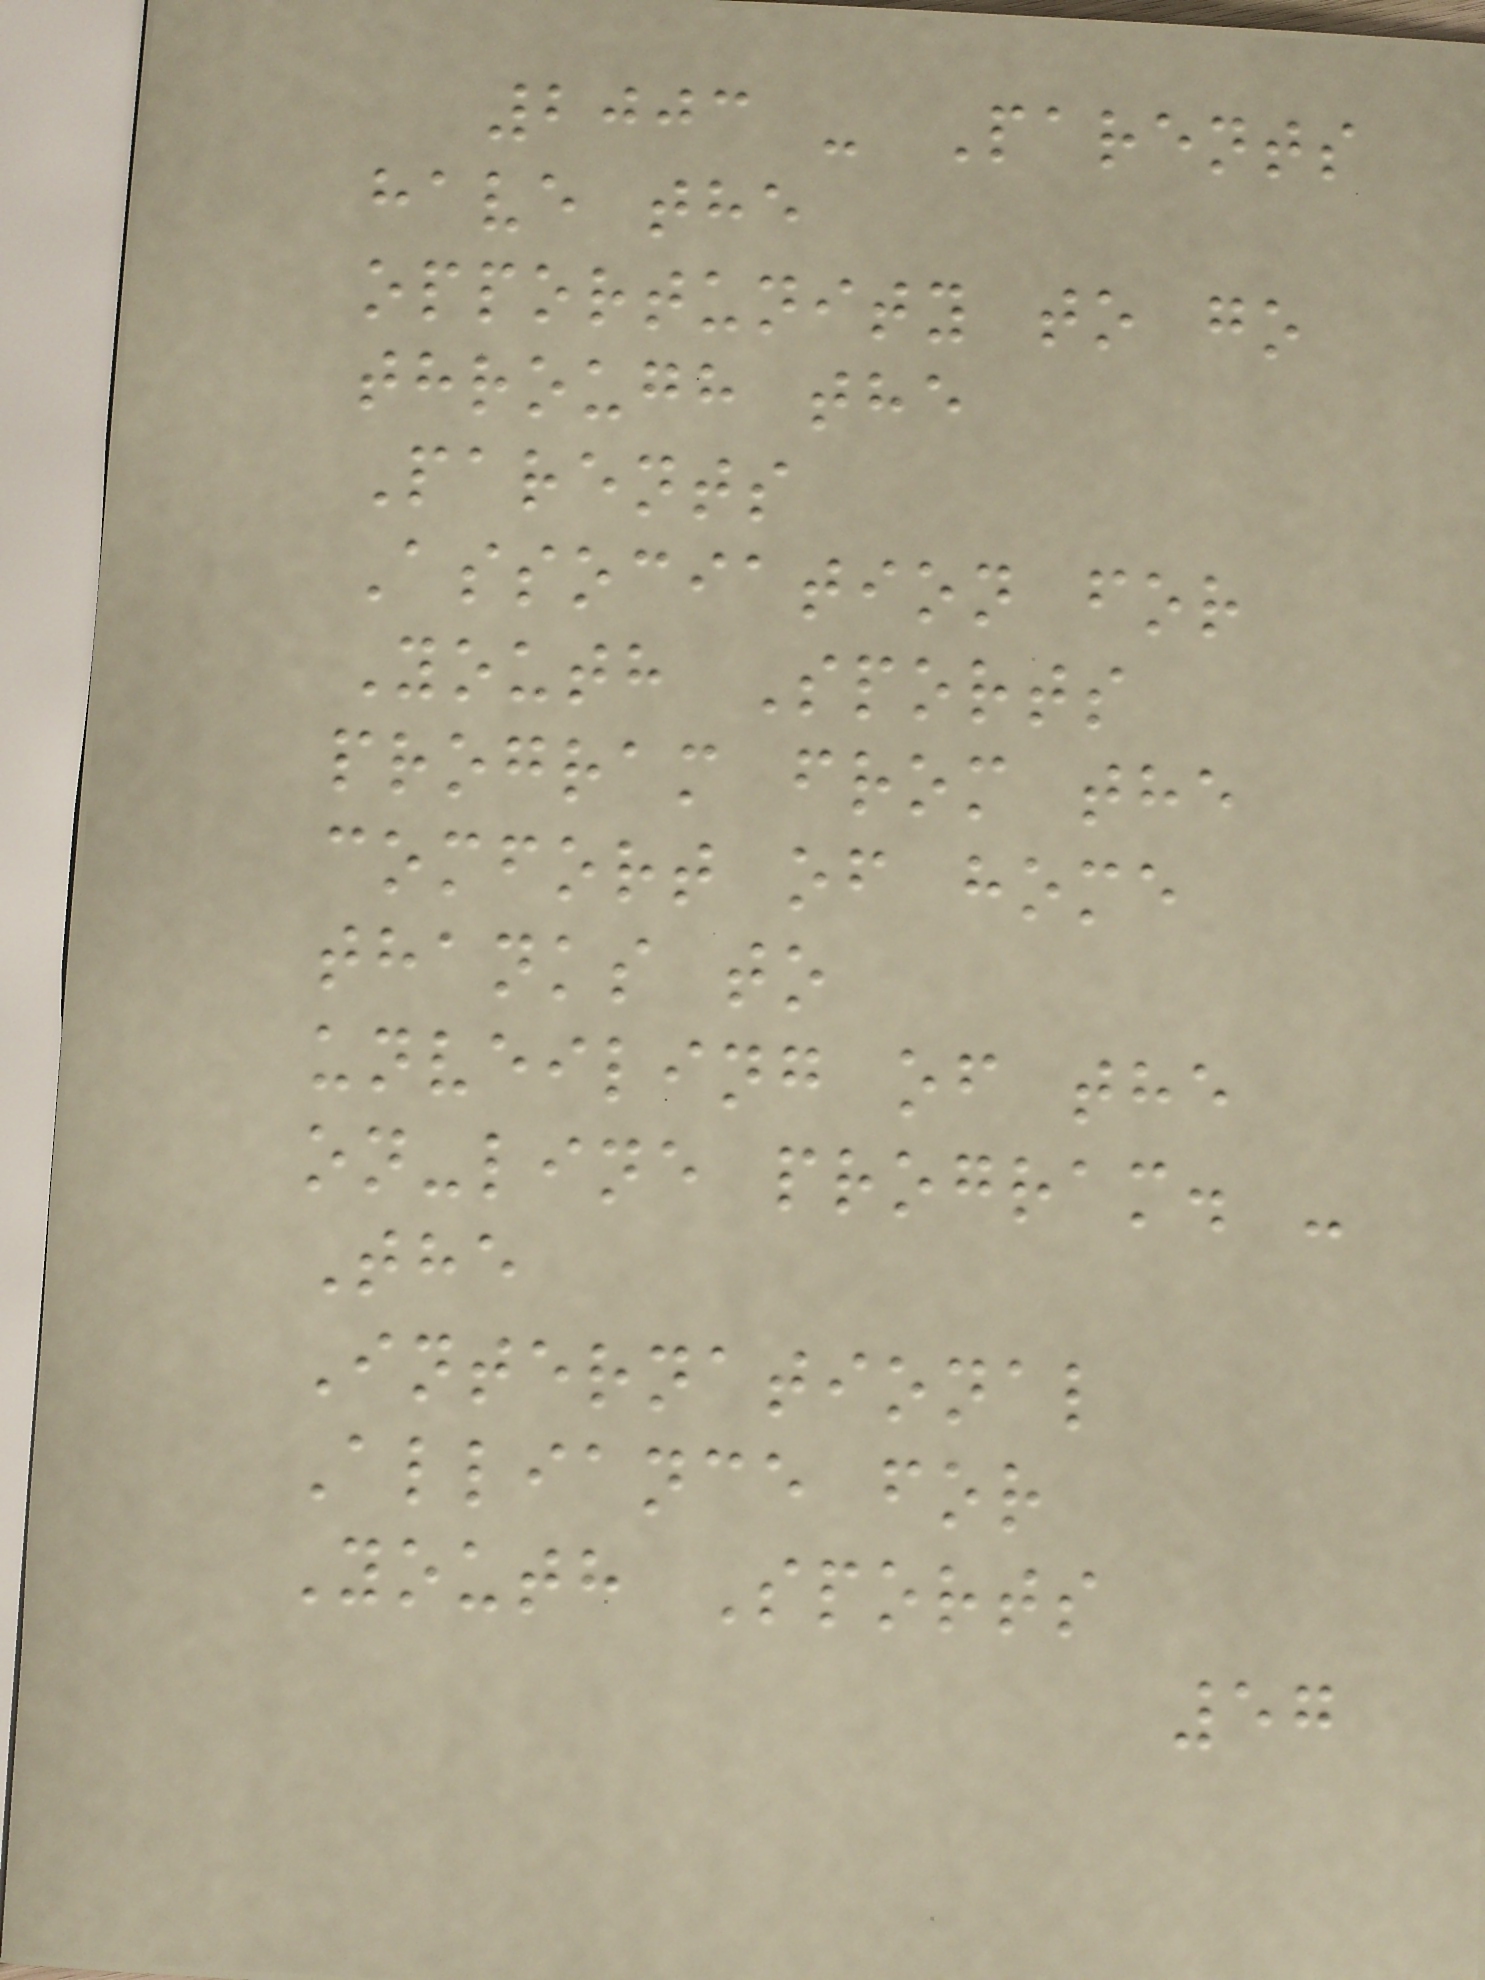2003 - Parents
have the
opportunity to go
through the
Parents
Association for
Youth Sports
program from the
comfort of home
thanks to
unveiling of the
on-line program. -
The
International
Alliance for
Youth Sports
57
